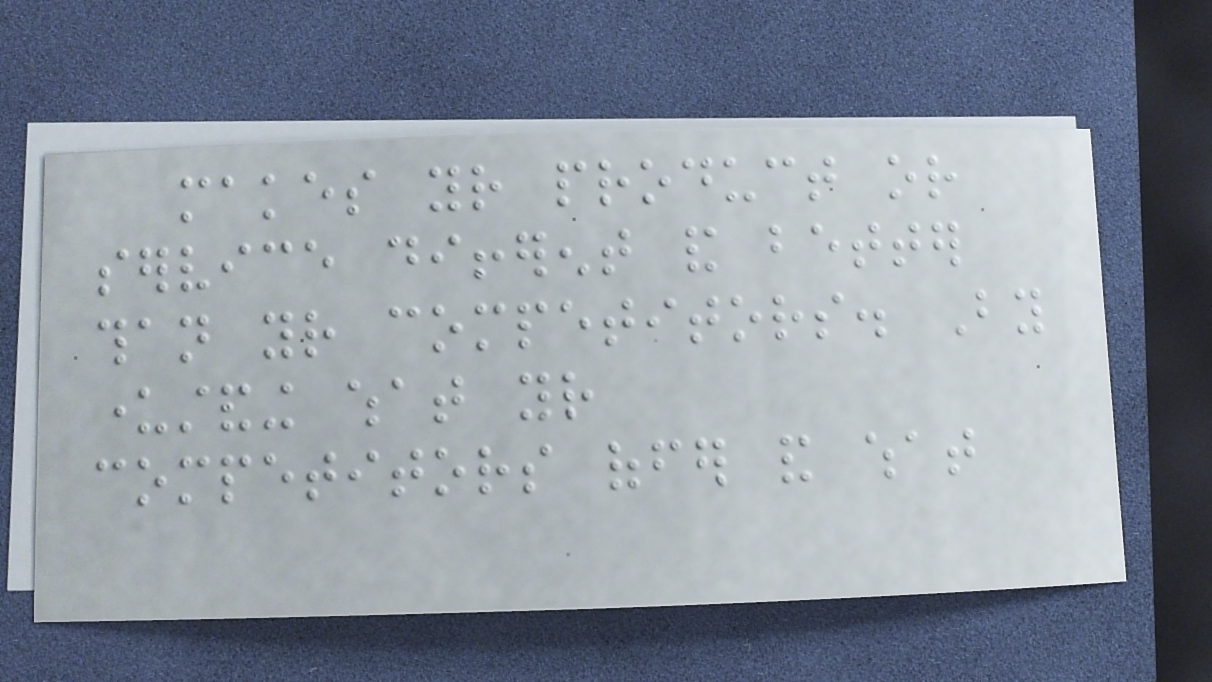makes your product or
service different and better
than your competitors. By
understanding what your
competitors offer and what
